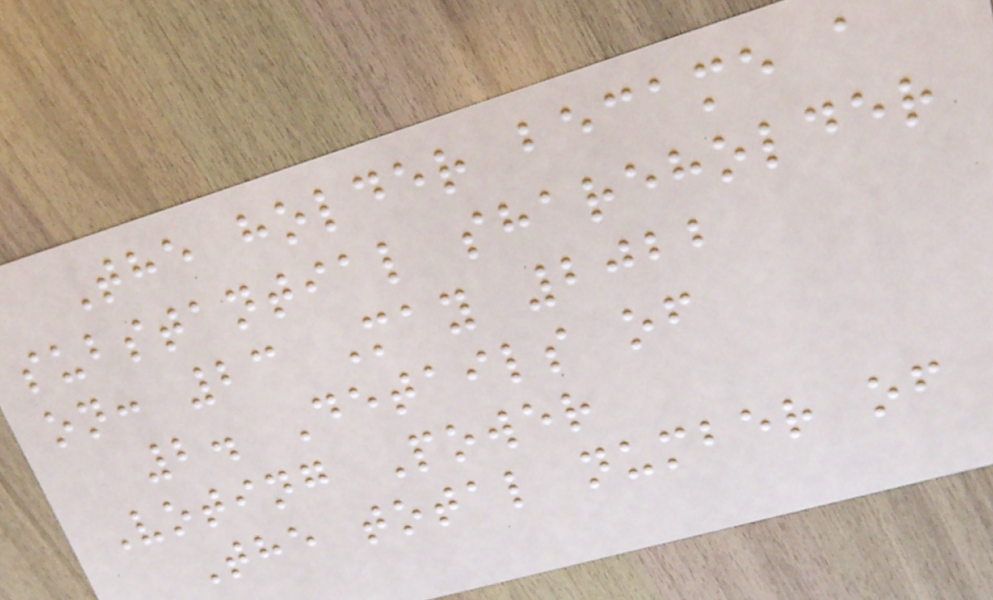The holder became a
substantial shareholder
on: 23 May 2022
2. Details of
Voting Power
The total number of
